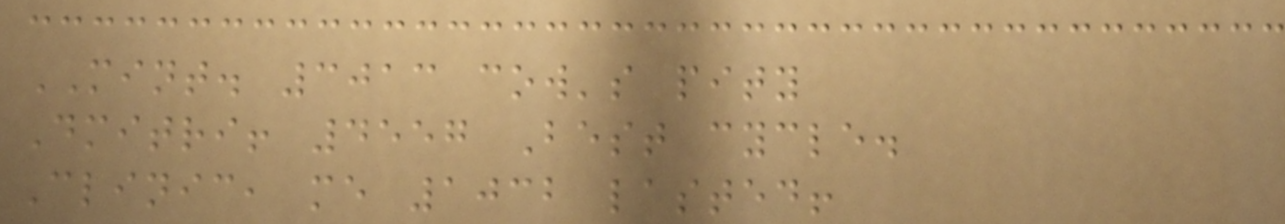MINT. 3013 cow's pity
Dmitri! 4557 Best cycle.
Clinic, me 1032 lasted!
